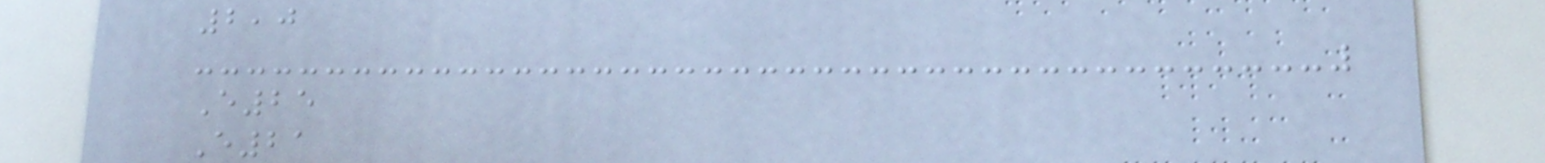2,0
E25
E21
